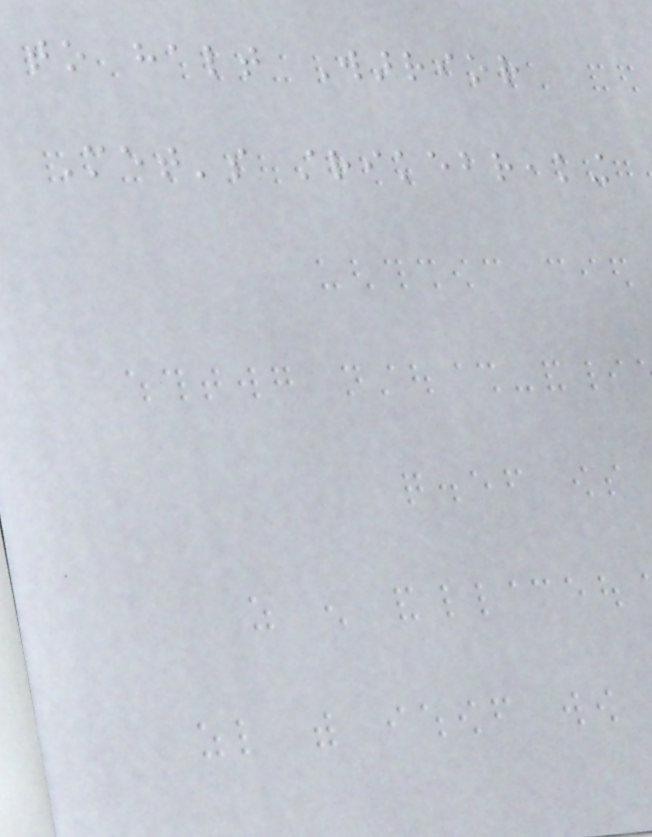to halt Warrior
Met's strikebreaking
